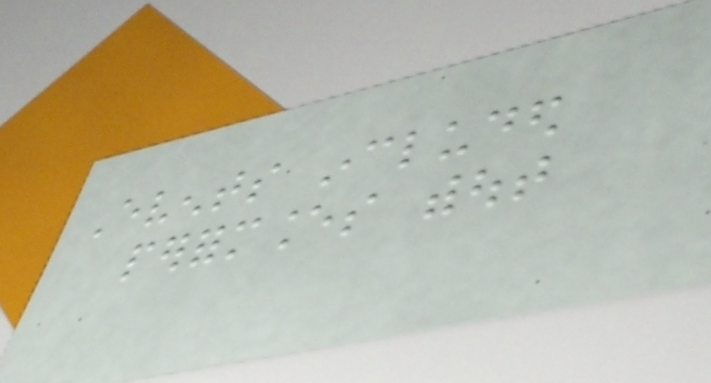Events included
performances without
